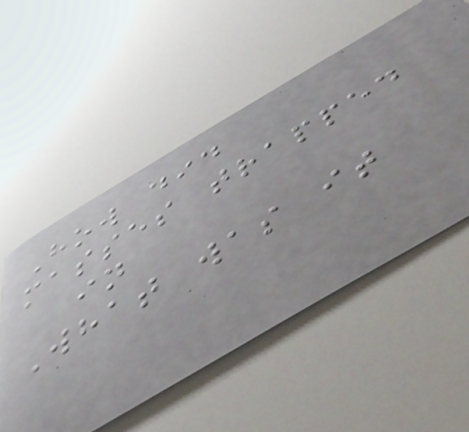How did
masses trapped
in
What was it
